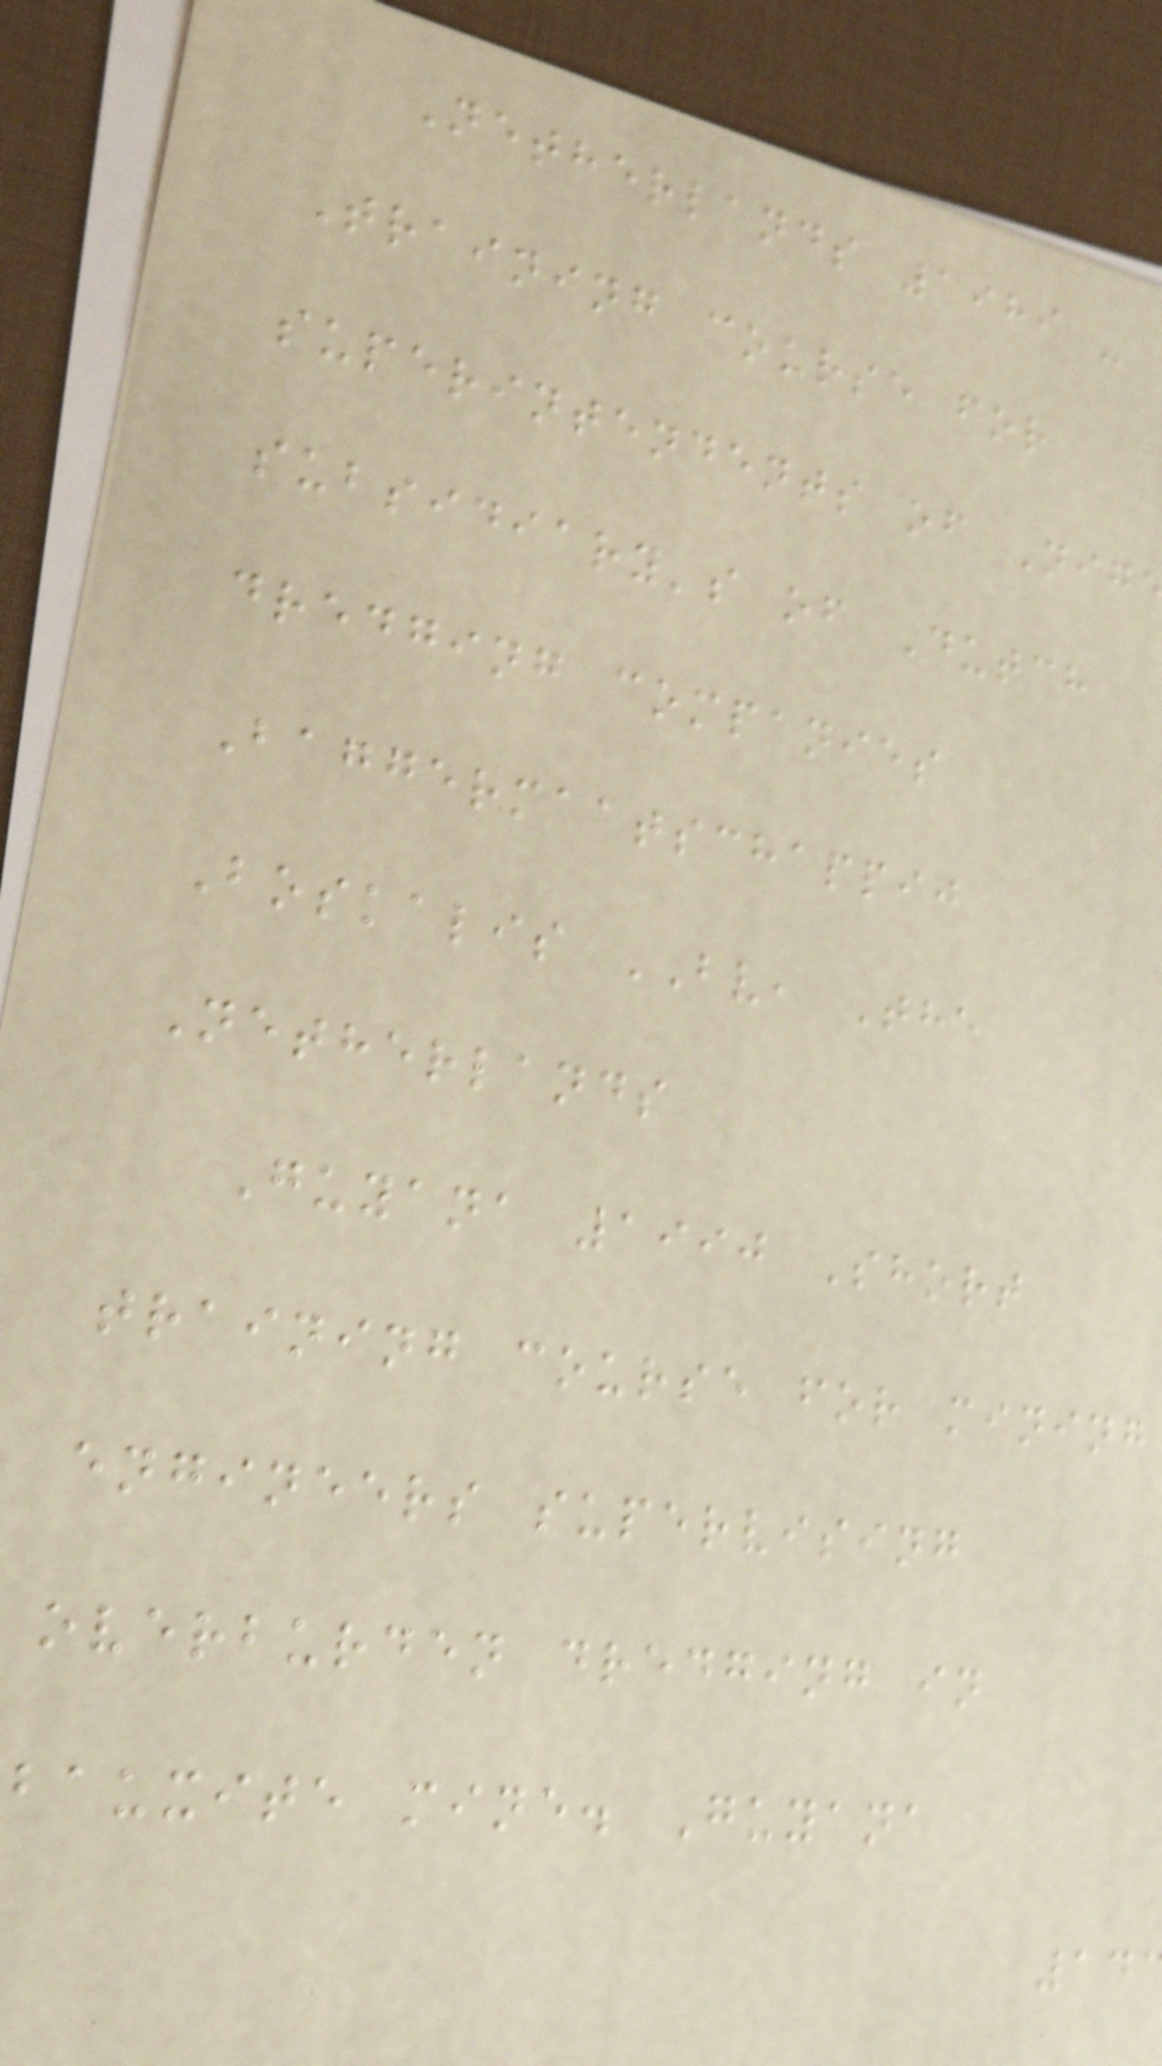Netherlands 1989 -
Training course for
superintendents of Nig
subsidiary's of Dutch
dredging companies
Baggermaatschappij
Boskalis BV, The
Netherlands
Guyana 1990 Short
training course for mining
engineers supervising
overburden dredging in
bauxite mine. Guyana
